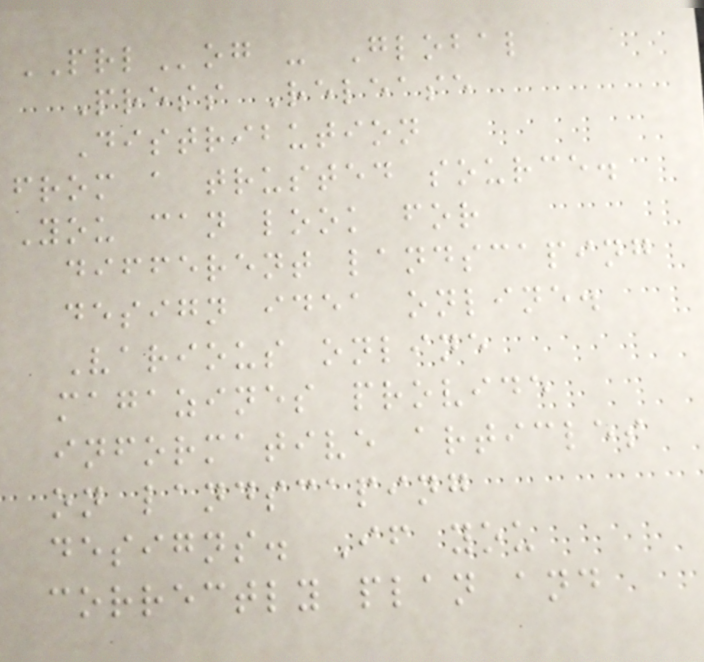PRLog - Global
Press Release
Distribution
from a trusted source.
You can look for
different landscaping
design idea online.
Various online
magazines provide
informative articles
on landscaping
designs. If you
correctly plan and
